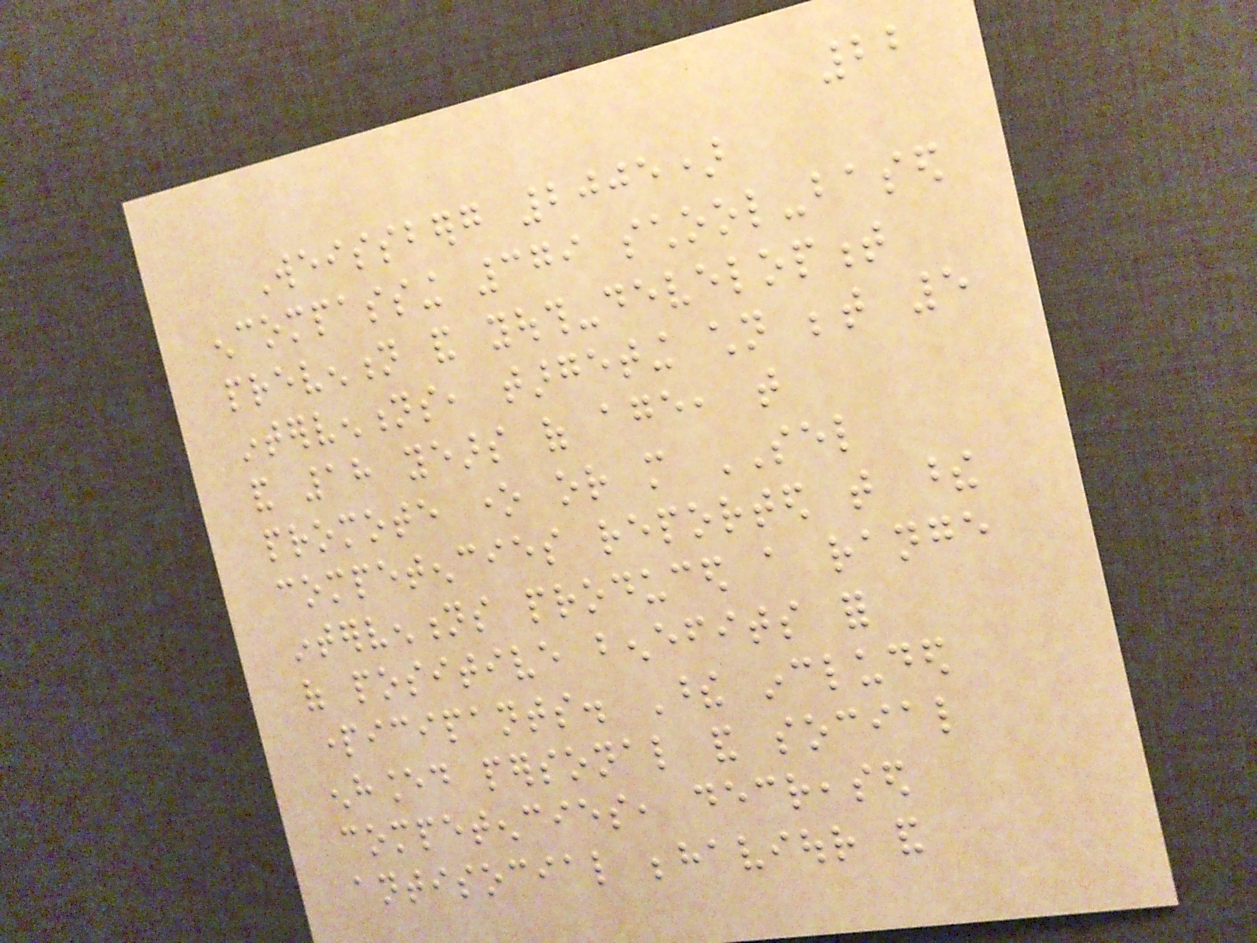22
Weissberg 2005)
encompassing 379 school-based
prevention and youth-development
interventions, targeting children between 5
and 18 years of age, that
promote one or more SEL
competencies reported that these
interventions produced a range
of positive benefits for
participants. These included
enhanced personal and social
competencies, decreased
antisocial behaviour and
